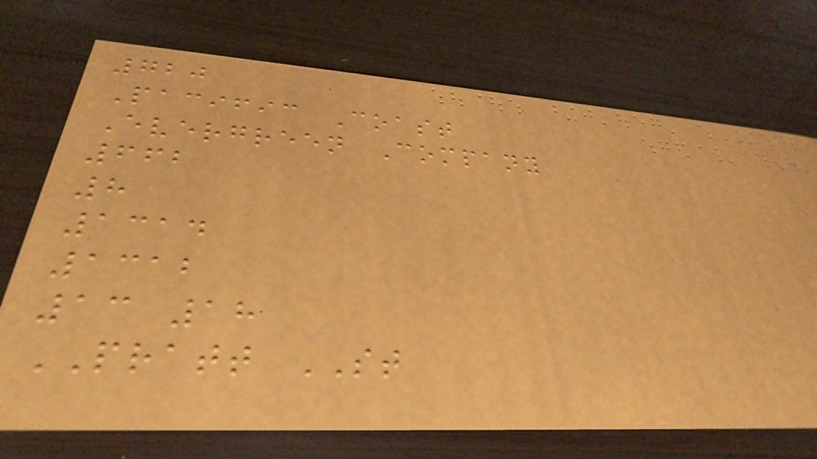720
Pacific Coast
Evergreen Company
662
8
1314
1312
13 18
PRATT ST
